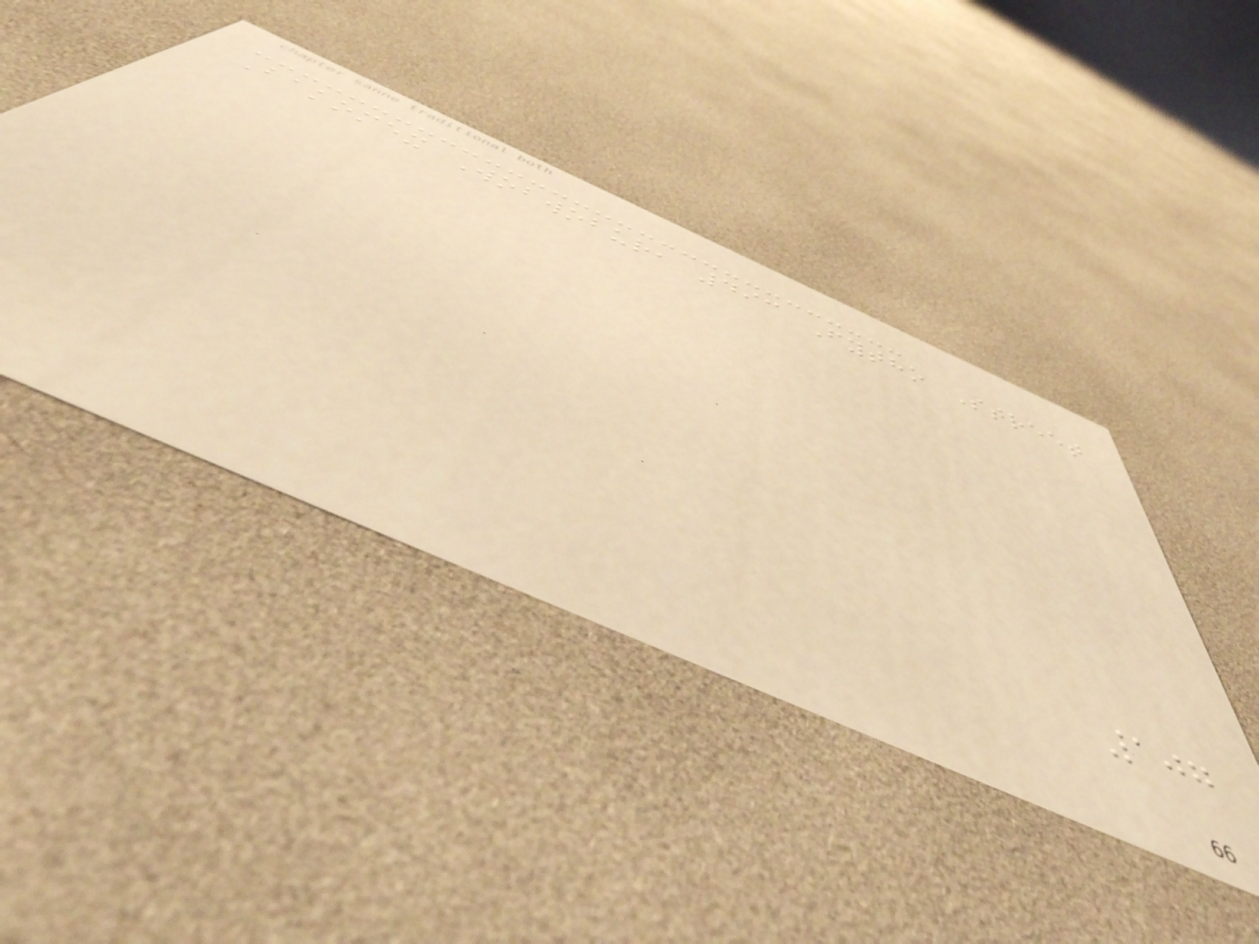Bakomex Wobwobur, 493 Fytho Street
107
